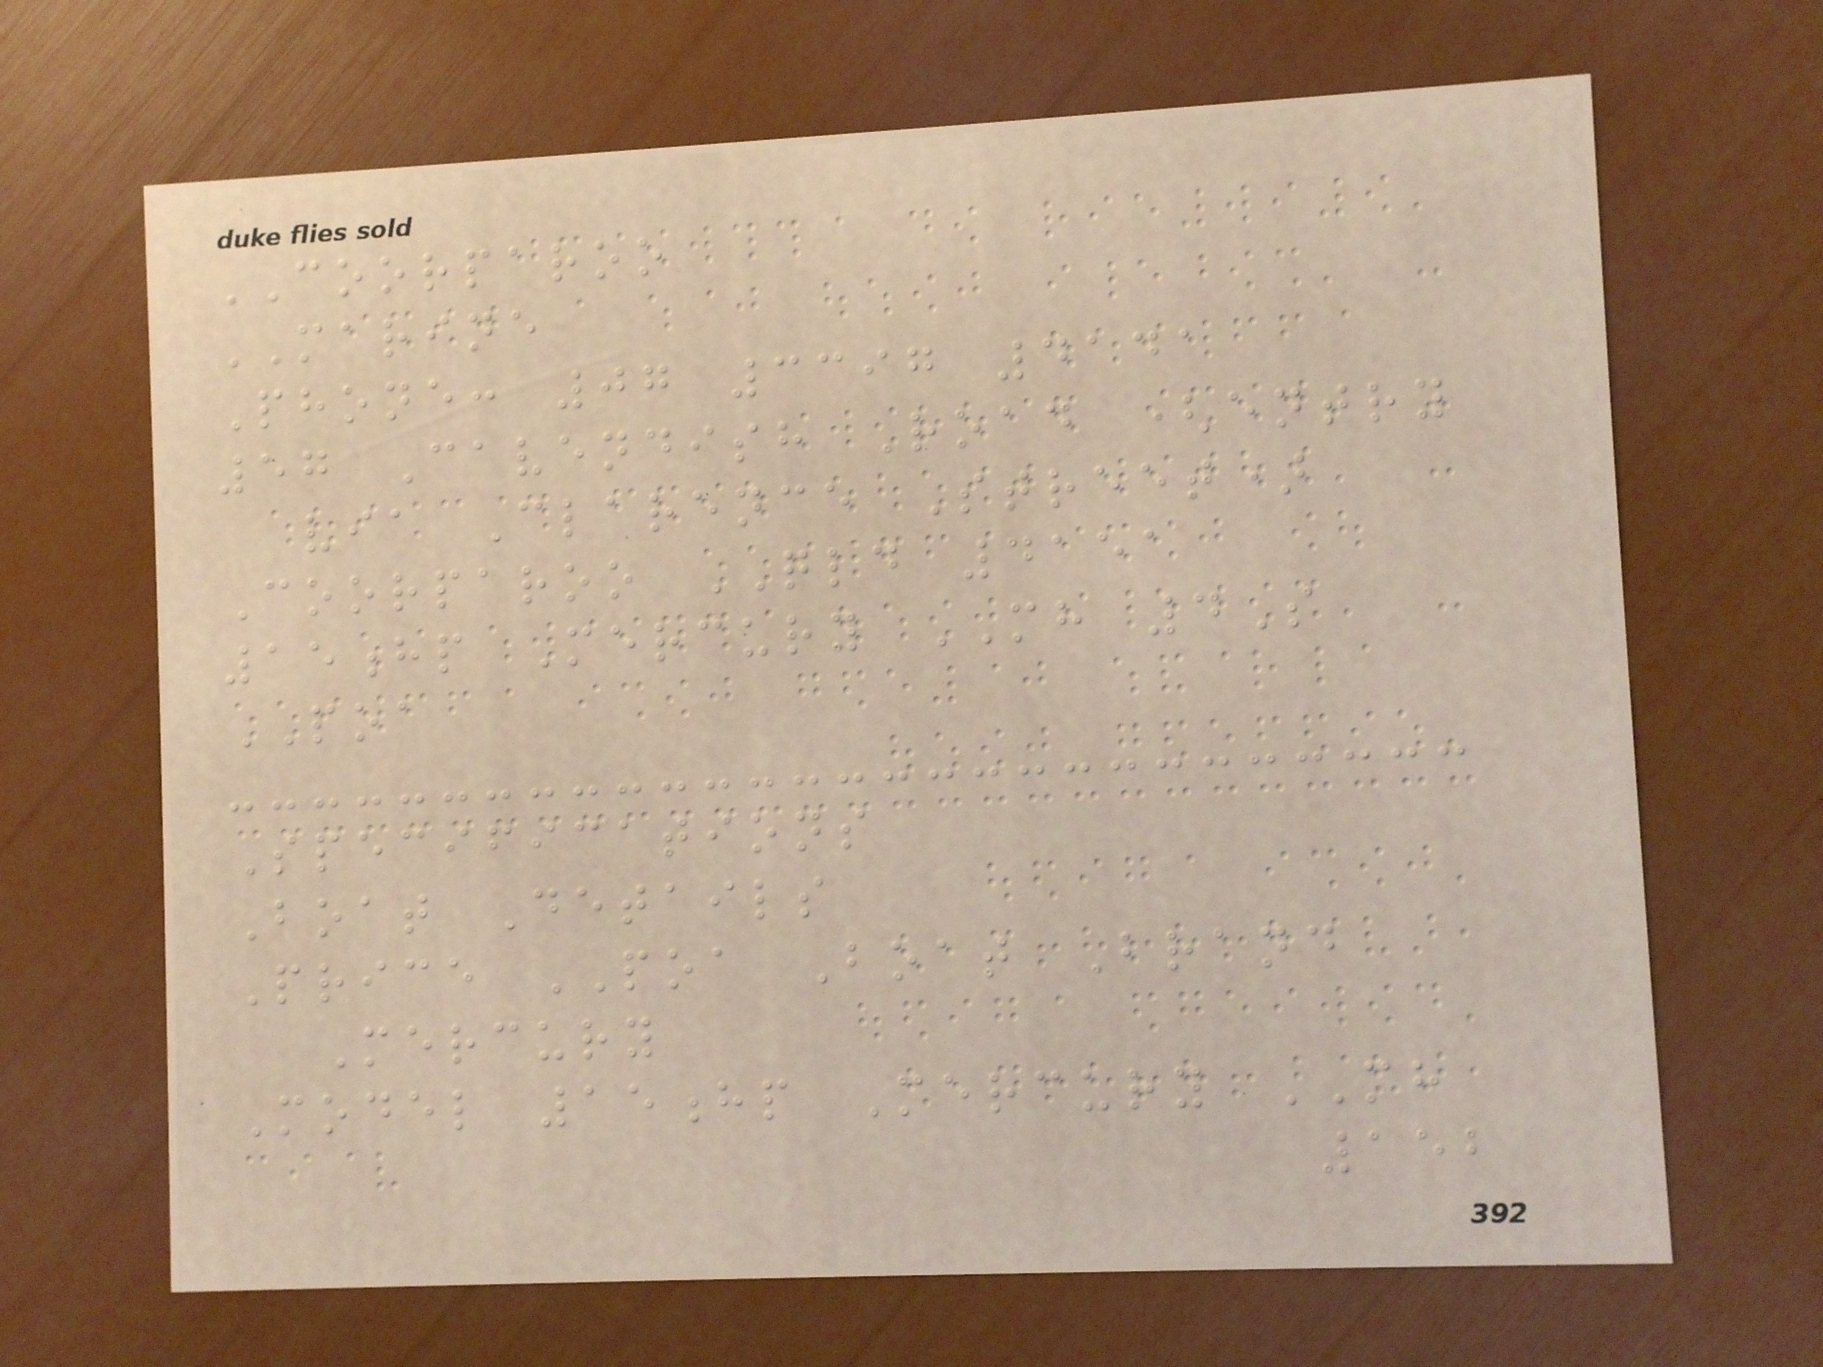COORPAROO
MARINE
Phone: 07 3397 4141
57 Cavendish Road (entry
via Clarence Street)
Coorparoo QLD 4151
15hp Mercury MH 4S
POA
Specifications
Boat Details
Price POA Boat Brand
Mercury
Model 15hp Mercury MH
152
